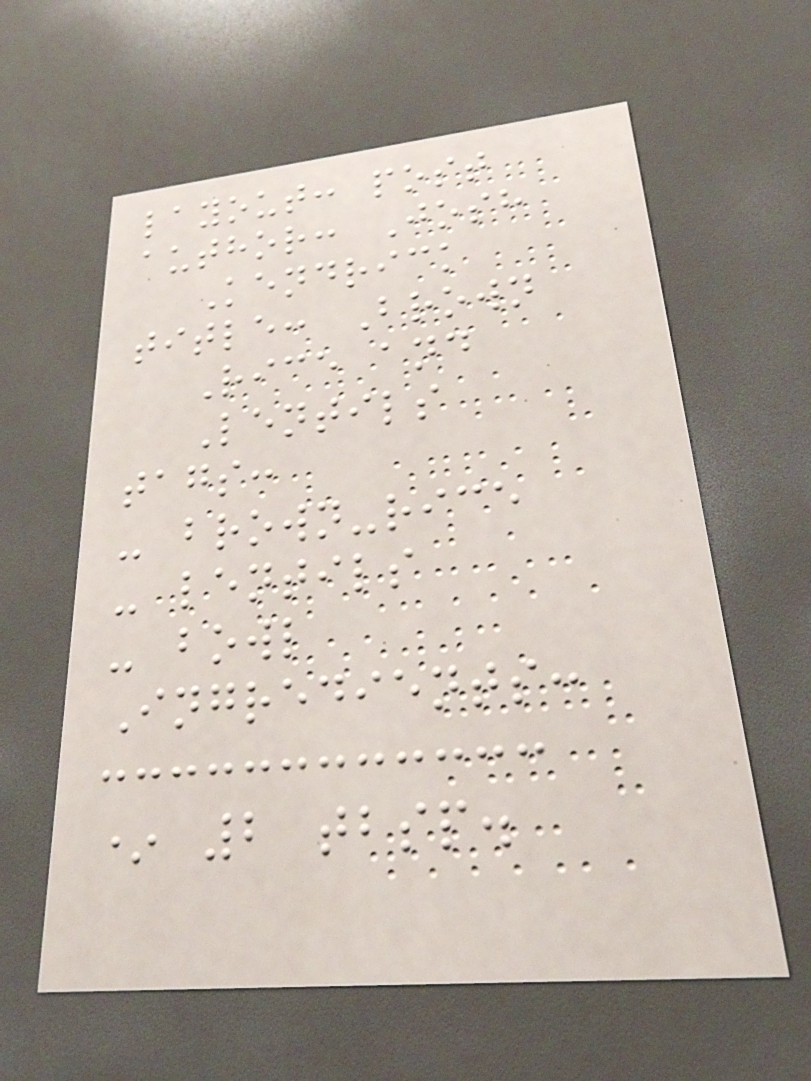layout: post
author: Josh
Kendrick
title: Brown
Rice and
Lentils
tags:
- brown-rice
- lentils
- bowl
Ingredients:
* 2 tbsp.
